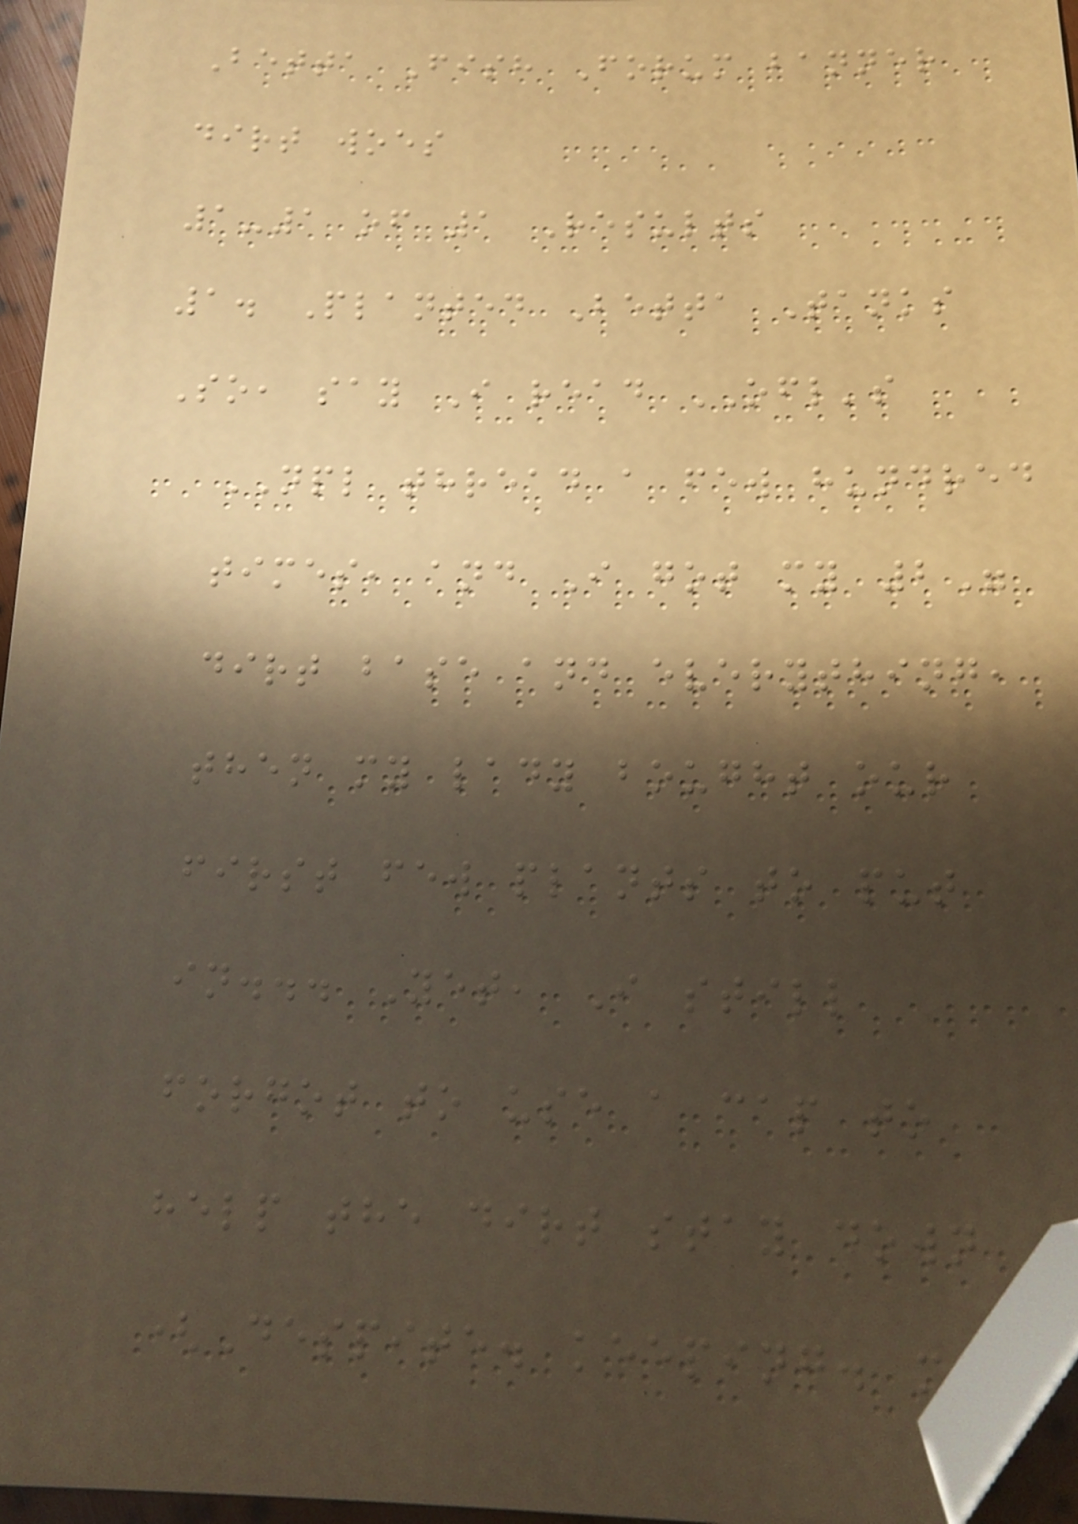Betta Fish Forum banner
dirt woes
1-1 of 1 Results
1. Planted Betta Tanks
So, say I read OFL's
NPL thread a few hundred
times, and I got my 2"
dirt base and everything,
then my lady bought our
first few plants to put
in... Yet, I still
forgot to use a cap to
help the dirt stay down
(Despite. keeping. my.
